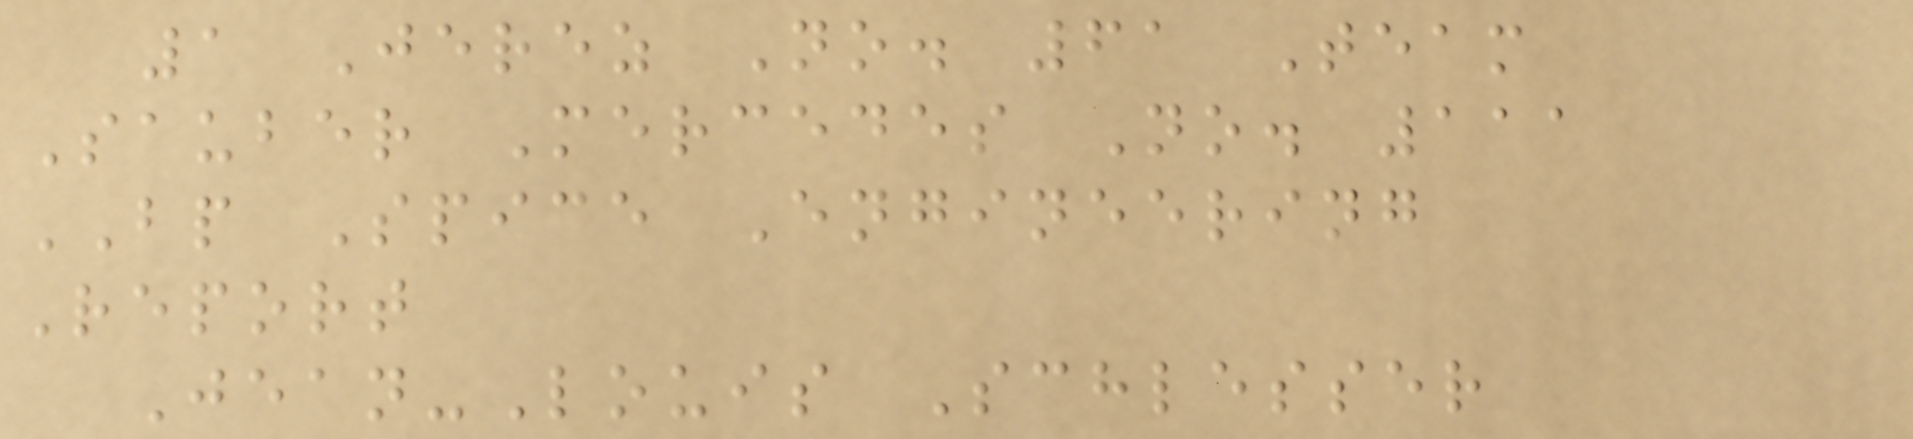1 Jerez No. 61 Team
Sauber Mercedes No. 111
BP Spice Engineering
Report
Jean-Louis Schlesser
